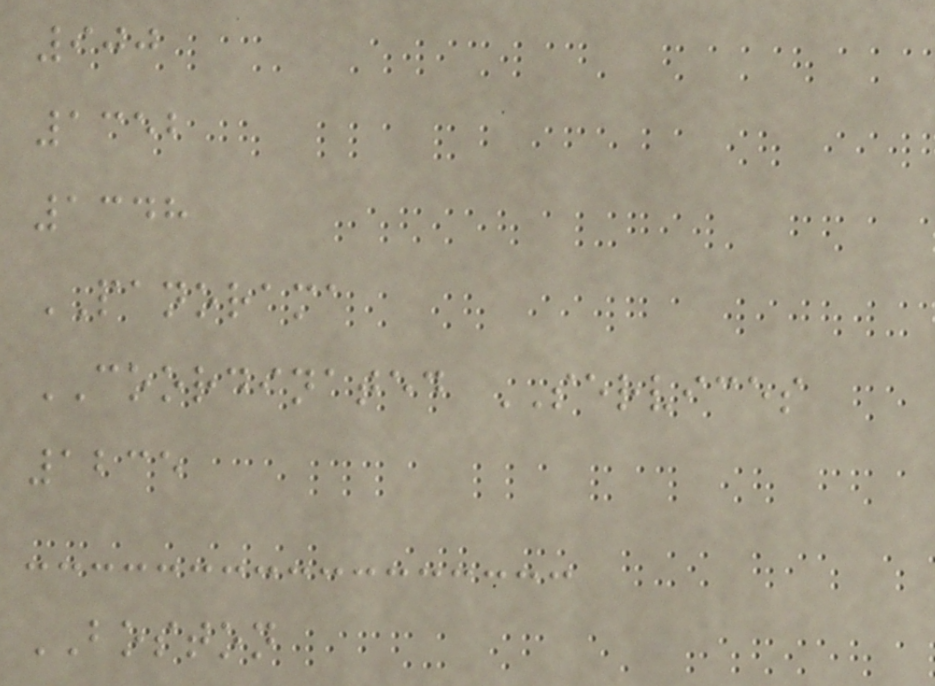900
1352
1348
PANORAMA
COORDINATED SERVICES
1235
BOSTON
